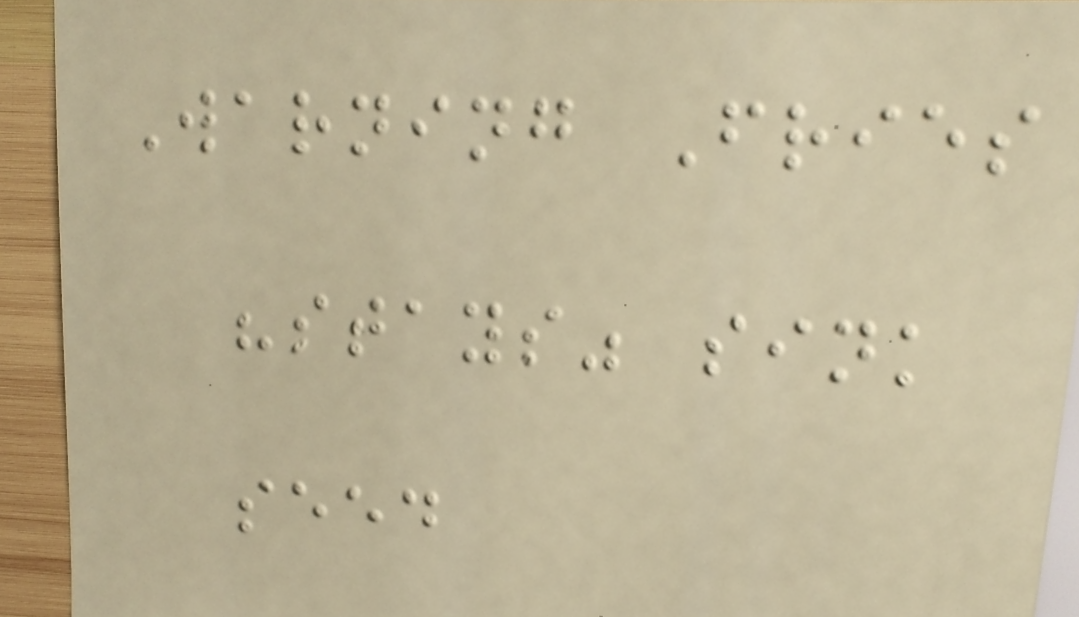Warning Fries
"stays" sink
seed
